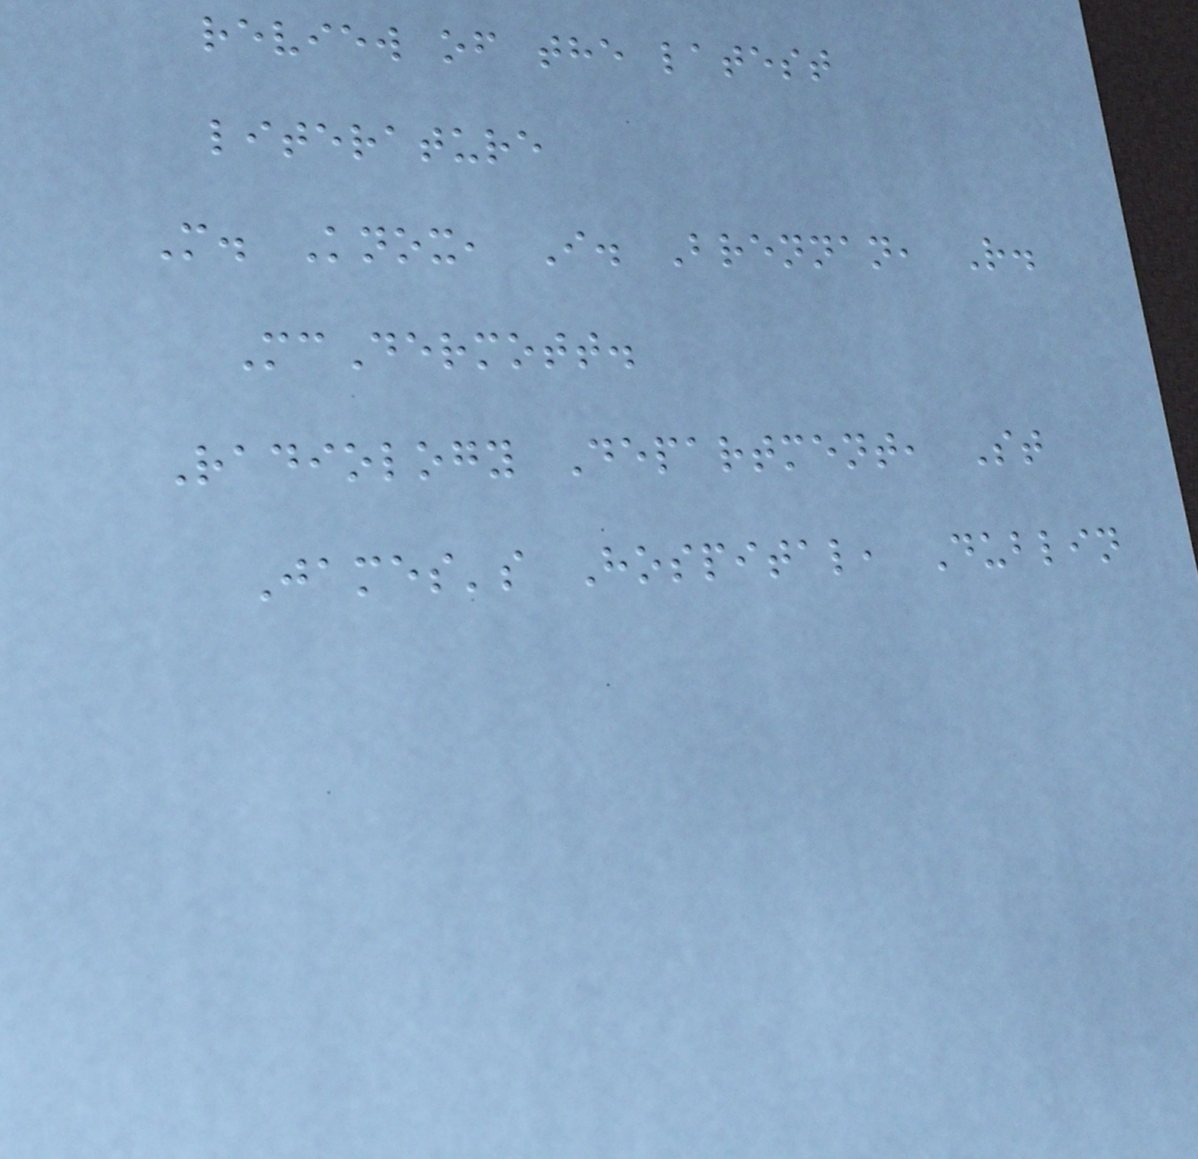review of the latest
literature
M. Knox, I. Brennan, R.
McDermott.
Radiology Department, St
James's Hospital, Dublin
